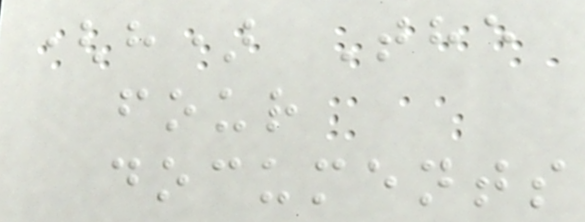(h) The
four
documents
